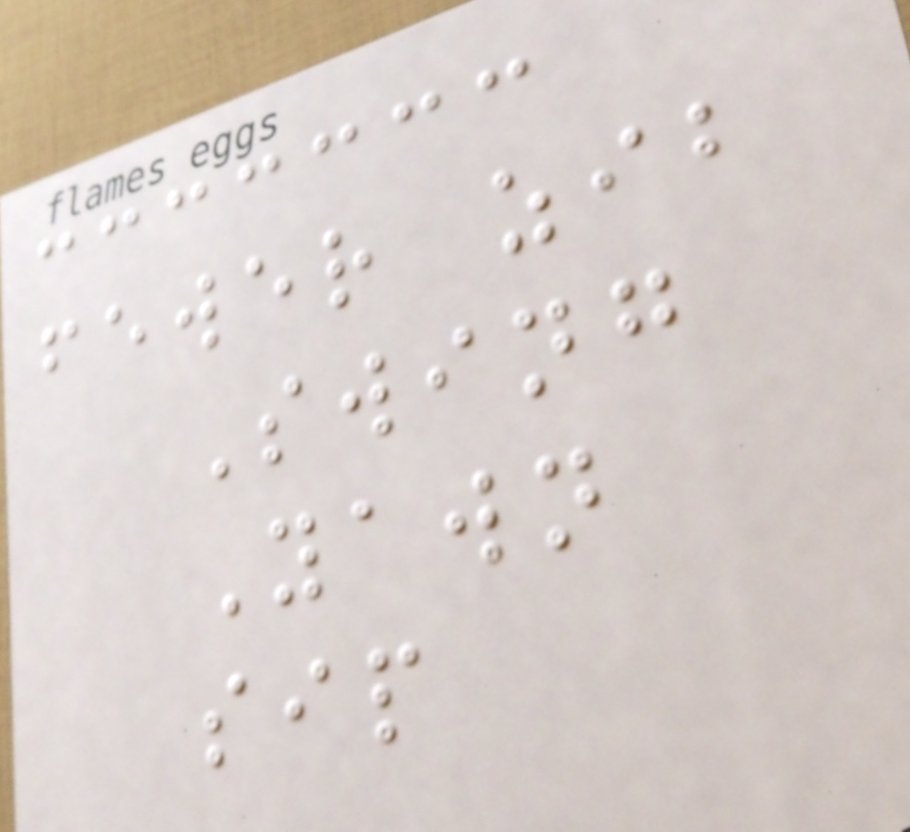fewer zib
Swing
Yawn
sip
